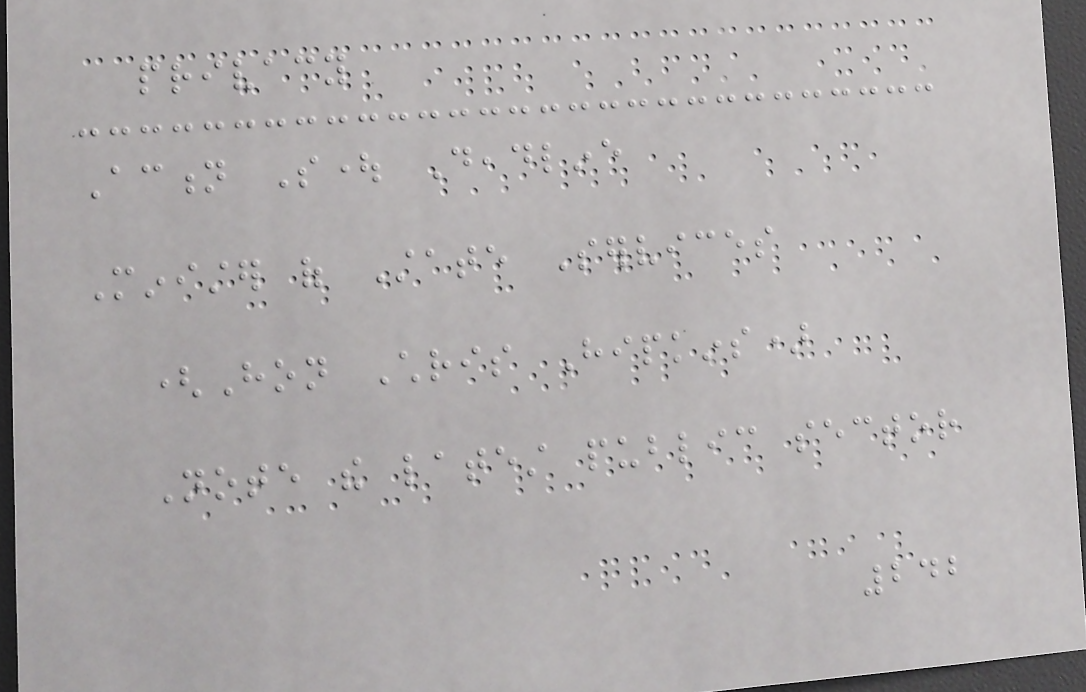privacy
Action Sought Deadline
Minister of State Services
(Hon Chris Hipkins)
Note the latest public sector
242
